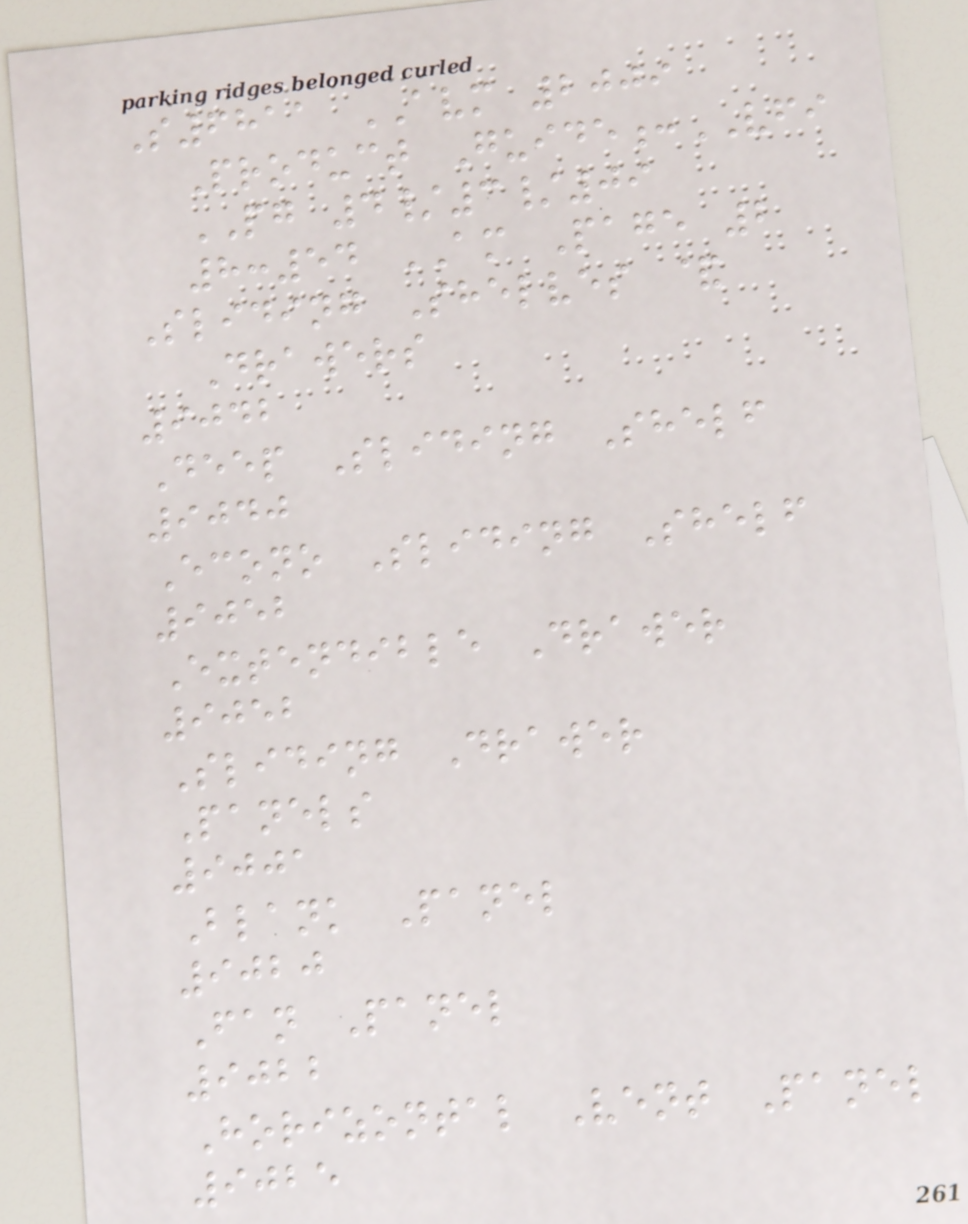S6811 AVM 2009
Product Guide:VFI
PG 4/3/09
8:54 AM Page 2
Sliding Shelves &
Drawers
9042
Deep Sliding Shelf
9040
Econo Sliding Shelf
9052
Extendible Drawer
9052
Sliding Drawer
Panels
9001
Blank Panel
9020
Fan Panel
9022
Horizontal Vent Panel
9025
